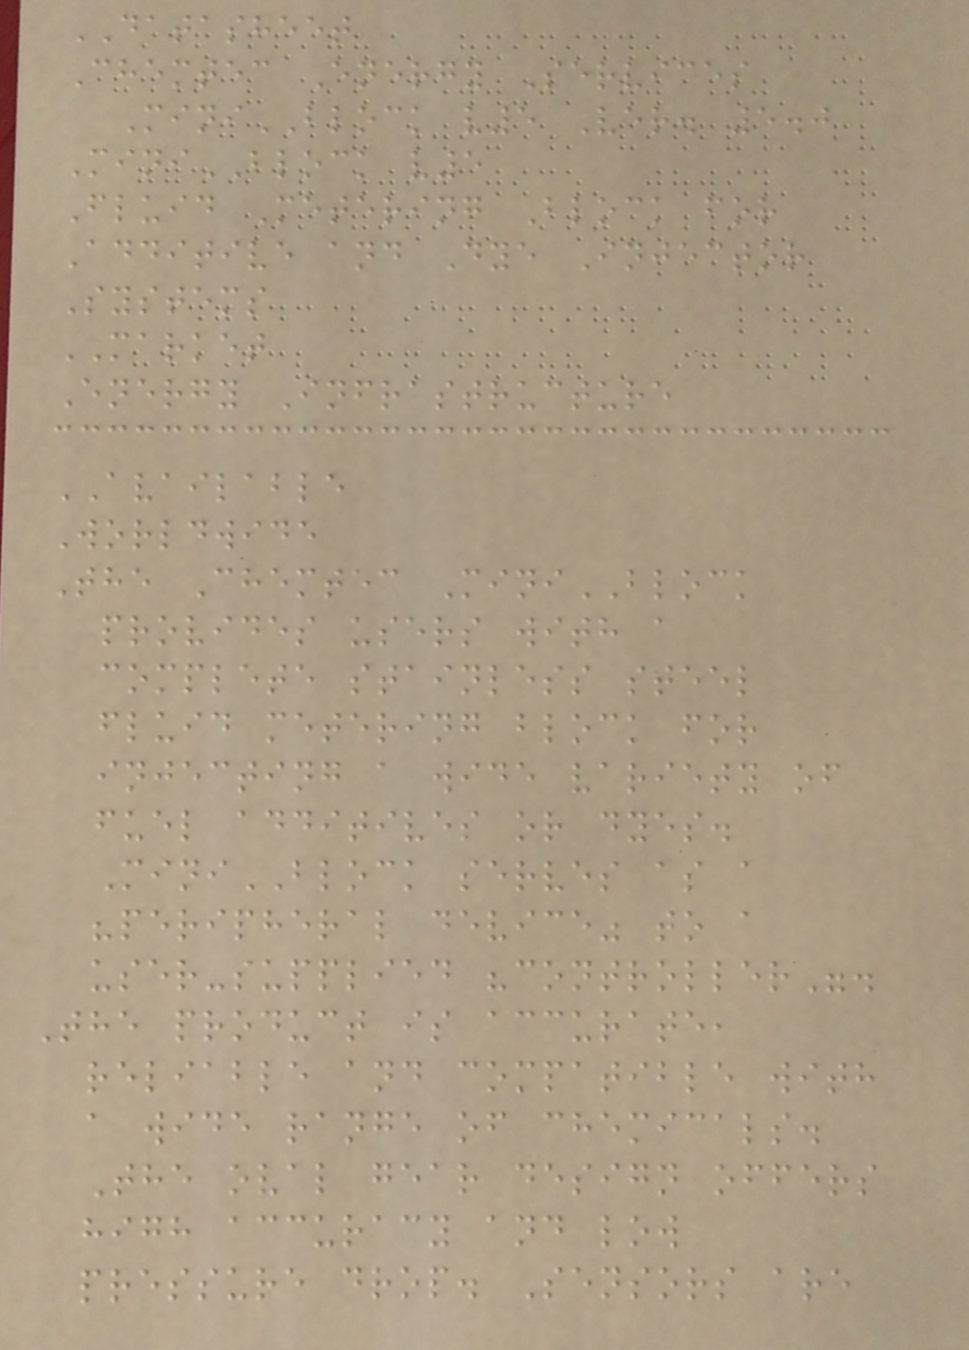DATASHEET
Chemtec Energy Services
MiniBLOCK v5 Ver. 5.0
MiniBLOCK v5
Fluid Metering Block for
Additive and Dye Injector
Systems
MARKET
Energy Infrastructure
AVAILABLE
Worldwide
The Chemtec MiniBLOCK
provides users with a
complete stainless steel
fluid metering block for
injecting a wide variety of
fuel additives or dyes.
MiniBLOCK serves as a
"peripheral device" to a
user-supplied "controller".
The product is accurate,
reliable and compatible with
a wide range of chemicals.
The oval gear design offers
high accuracy and low
pressure drop. Sensors are
